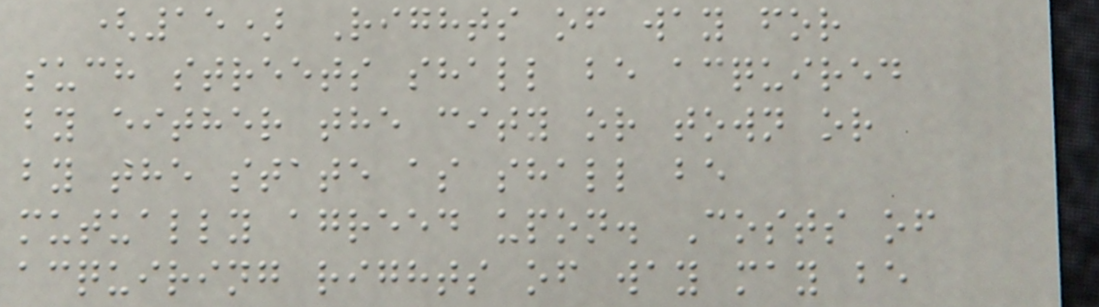(15) Rights of way for
such streets shall be acquired
by either the city or town or
by the state as shall be
mutually agreed upon. Costs of
acquiring rights of way may be
